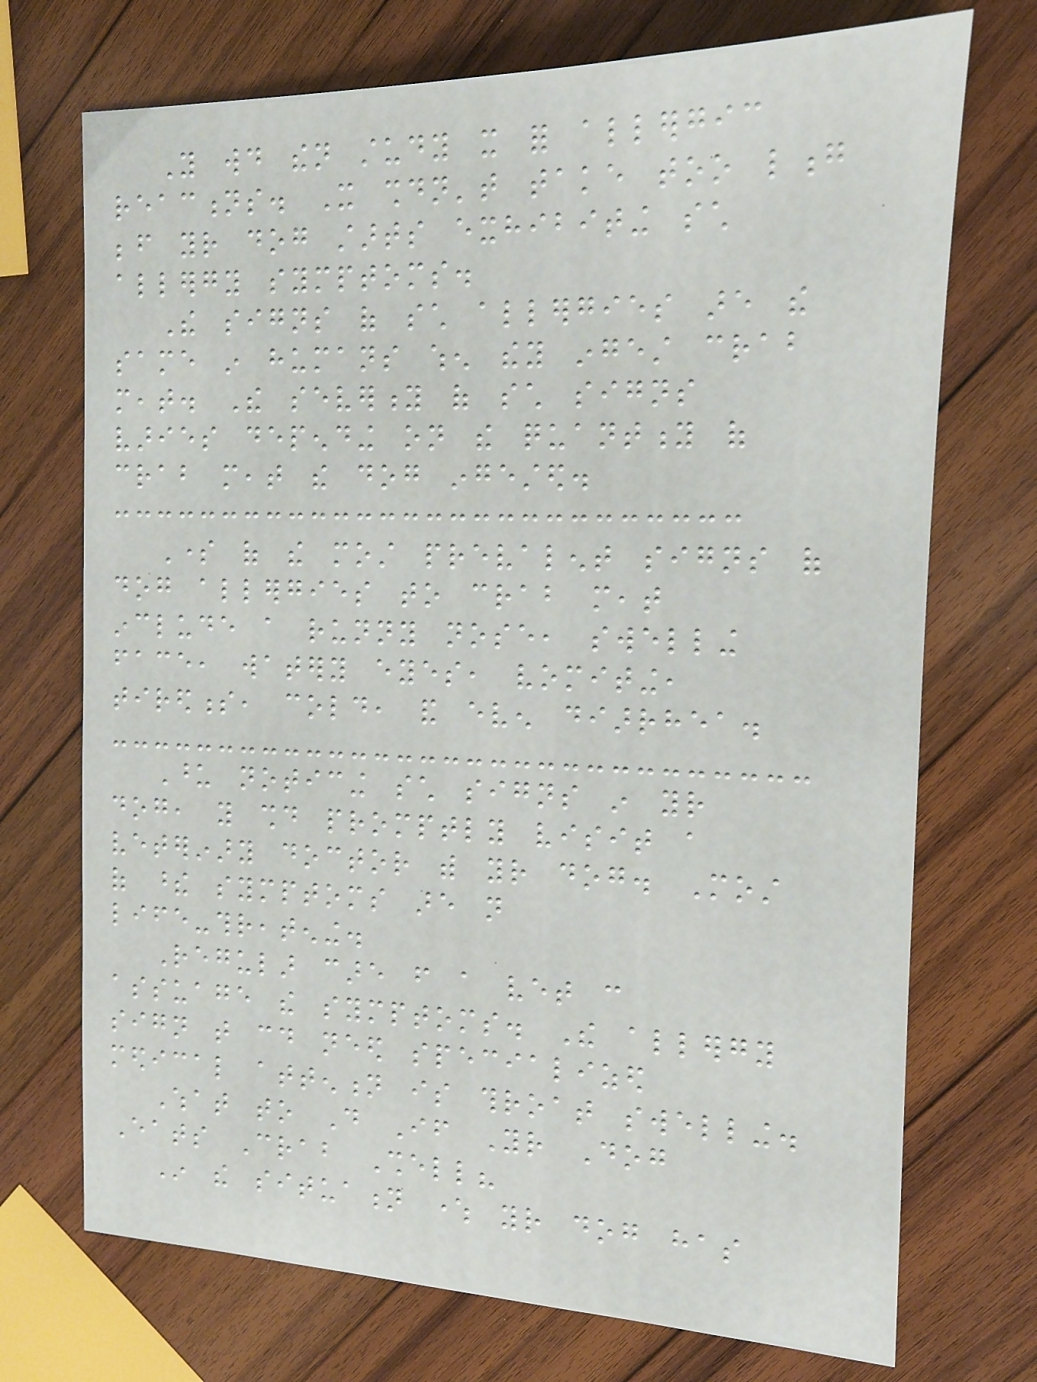You would then study it for allergic
reactions. It shouldn't take too long
before your dog starts exhibiting such
allergy symptoms.
The signs of such allergies are the
same in humans when they ingest crab
meat. The severity of such signs
varies depending on the quantity of
crab meat the dog ingested.
Some of the most prevalent signs of
dog allergies to crab meat
include a runny nose, swelling
face, watery eyes, vomiting,
tiredness, cold, and even diarrhea.
Upon noticing such signs in your
dog, you should promptly visit a
veterinary doctor with your dog. Most
of these symptoms are not
life-threatening.
Regular care from a vet can
assuage the symptoms. The allergy
sign that could need specialized
medical attention is throat swelling.
What to Do If Your Dog
Eats Crab Shell?
In the situation where your dog has
